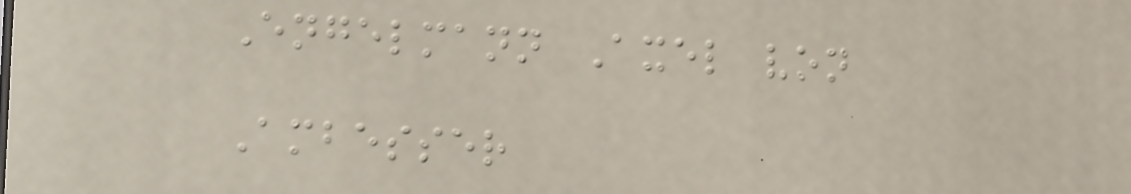Engelmann Axel von
Ambesser
